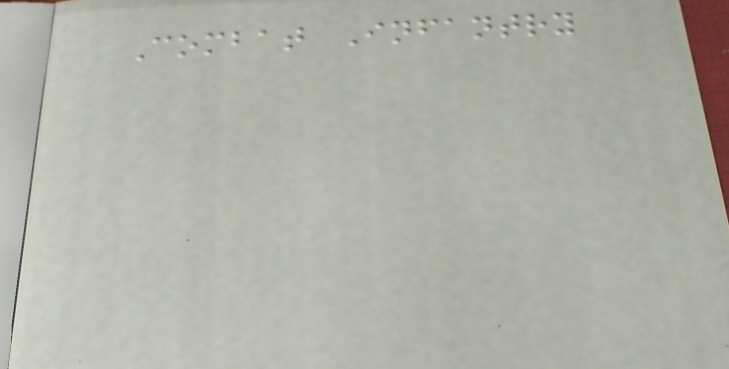Combat Infantry
